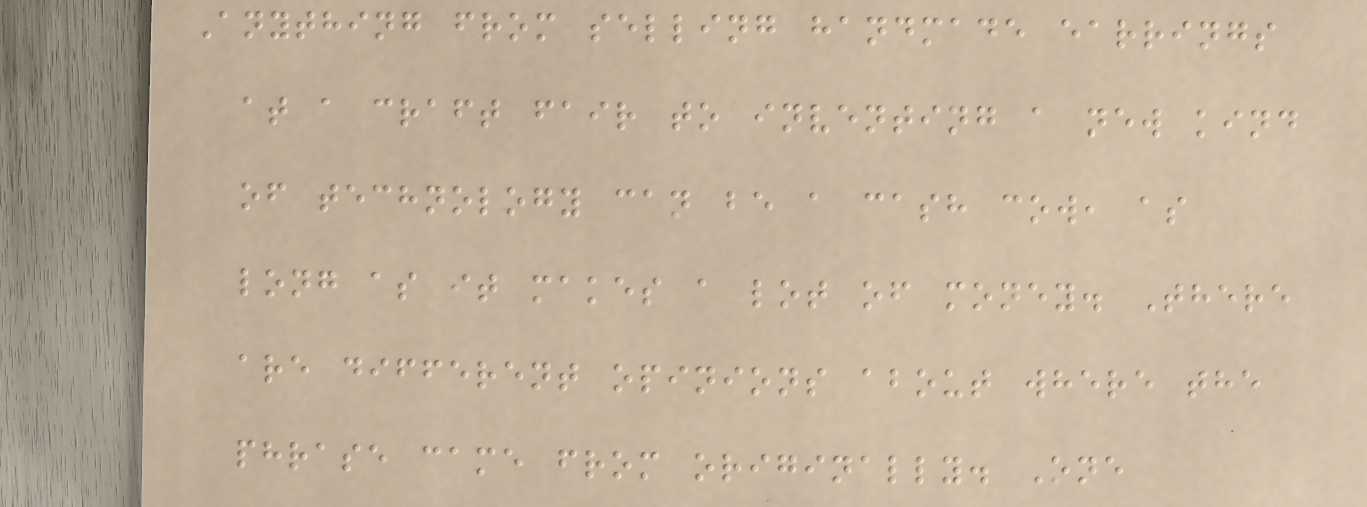Anything from selling handmade earrings
at a craft fair to inventing a new kind
of technology can be a cash cow, as
long as it makes a lot of money. There
are different opinions about where the
phrase came from originally. One
